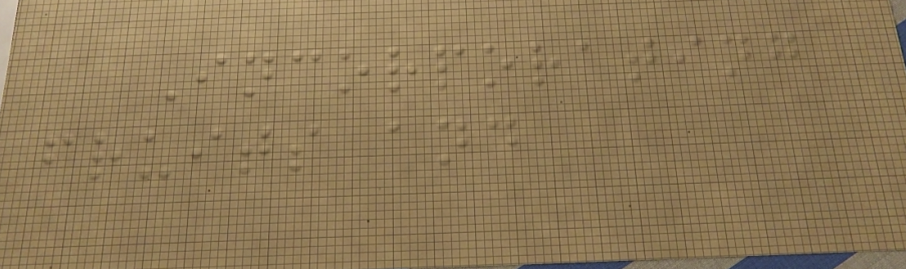Incorporating
fruits and
